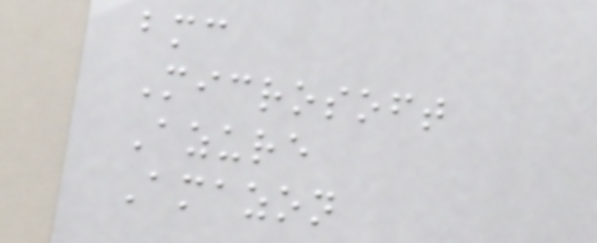bmc
Microsoft
Azure
Amazon
